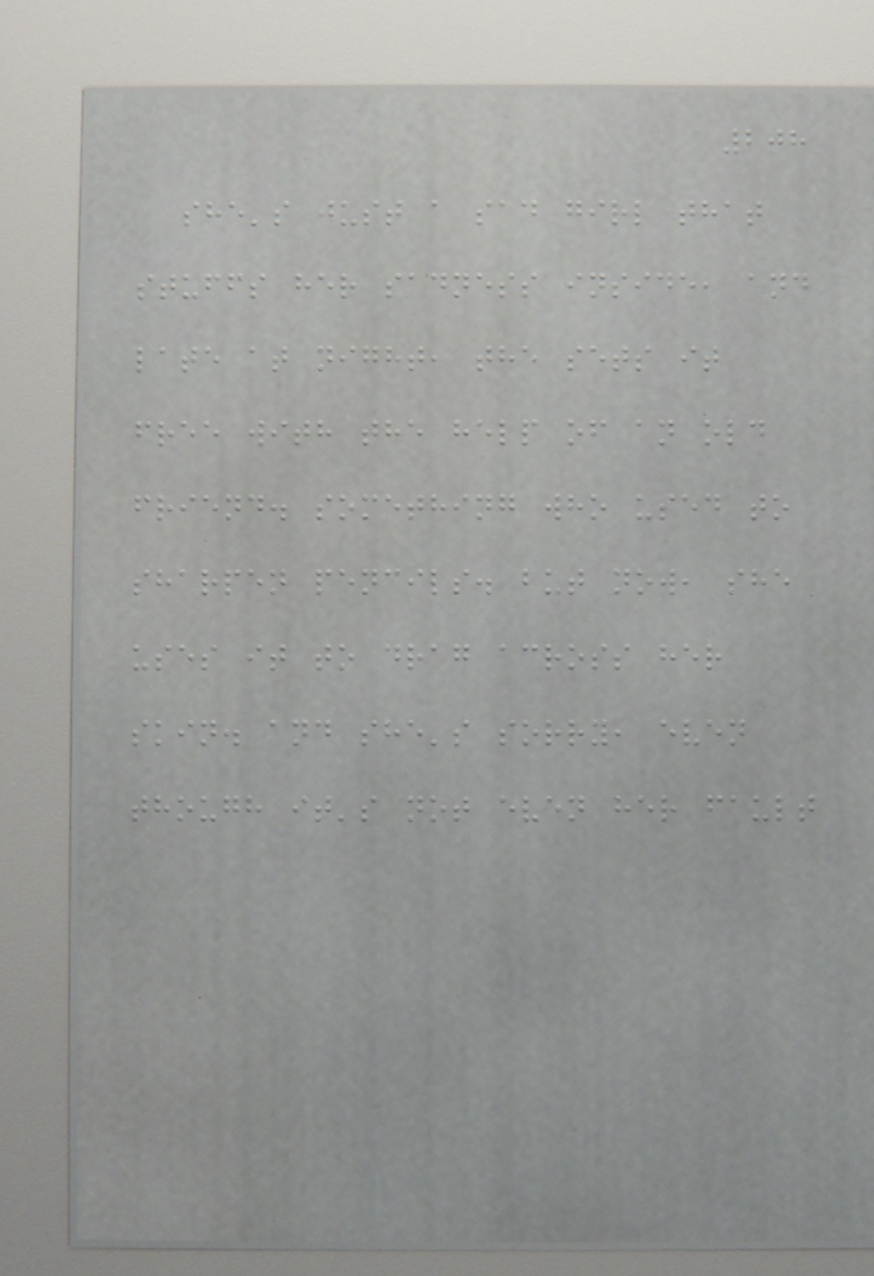208
she's just a sad girl that
stuffs her sadness inside, and
late at night, the sets it
free with the help of an old
friend. something who used to
sharpen pencils. but now, she
uses it to drag across her
skin. and she's sorry, even
though it's not even her fault
